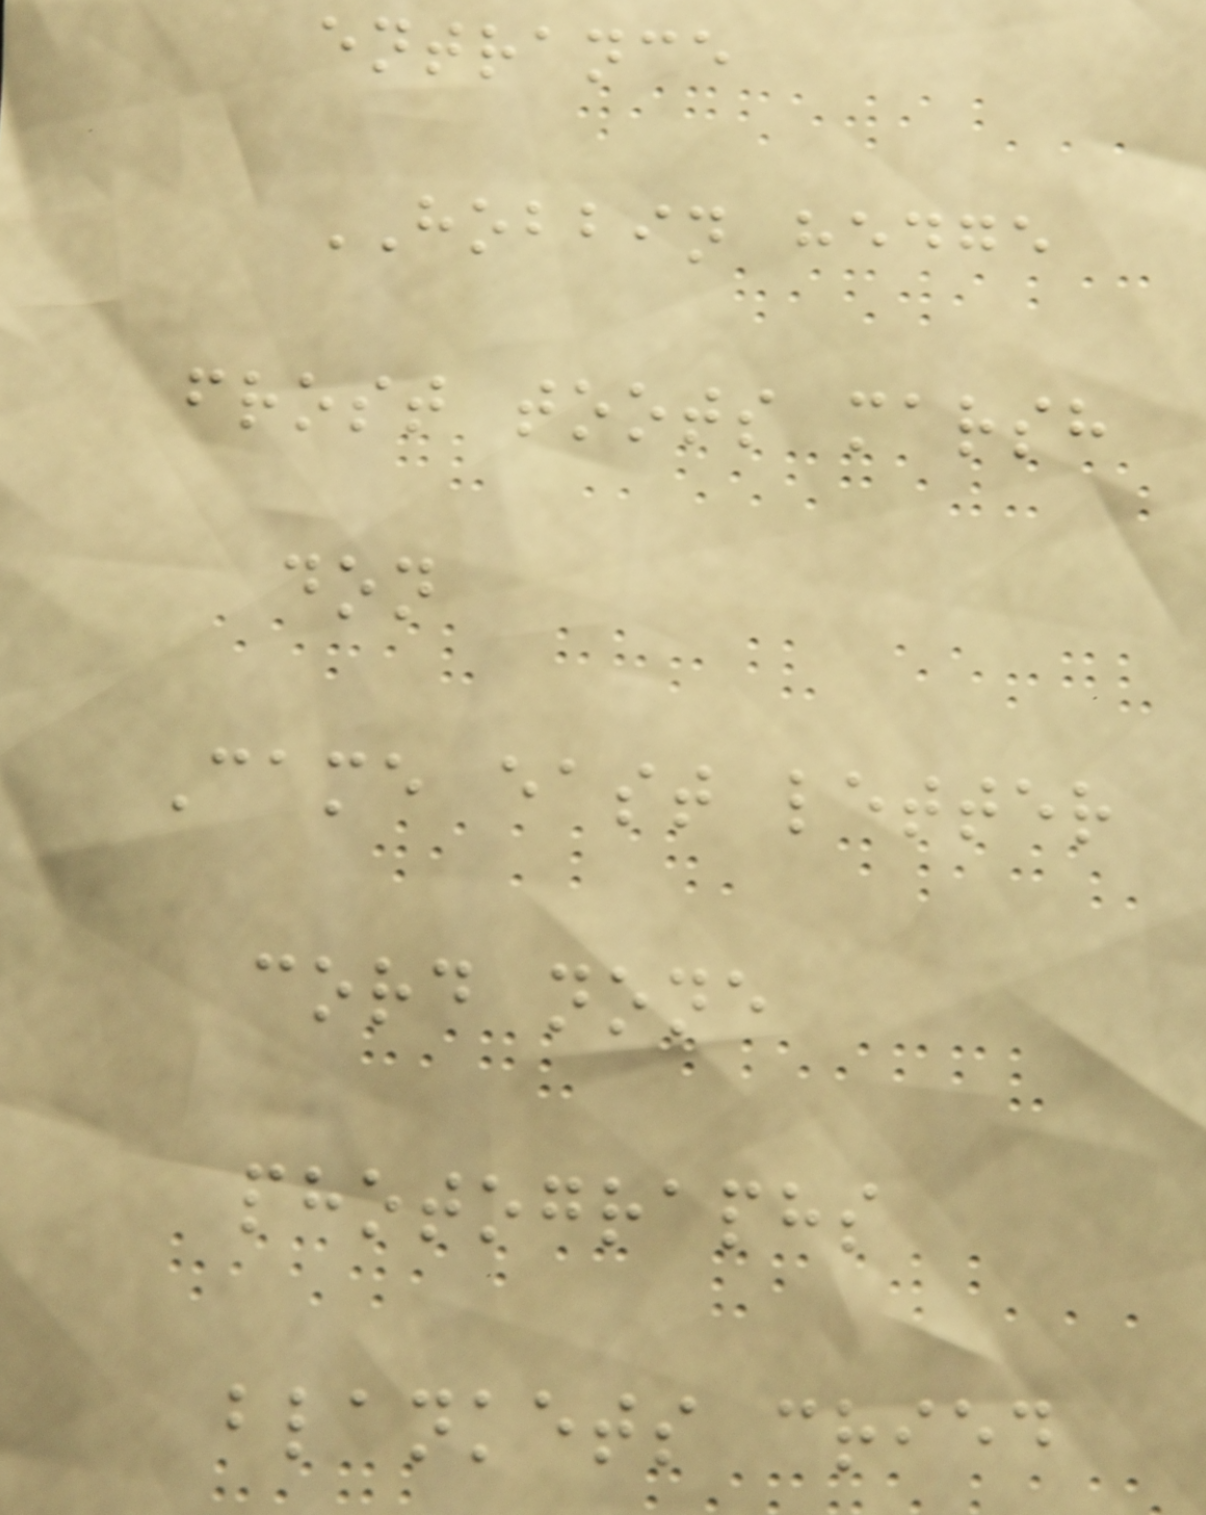entrance
HOBBIN hedge
frost toots marsh
don
Came east letter
cord none
photographs
blankets cried
